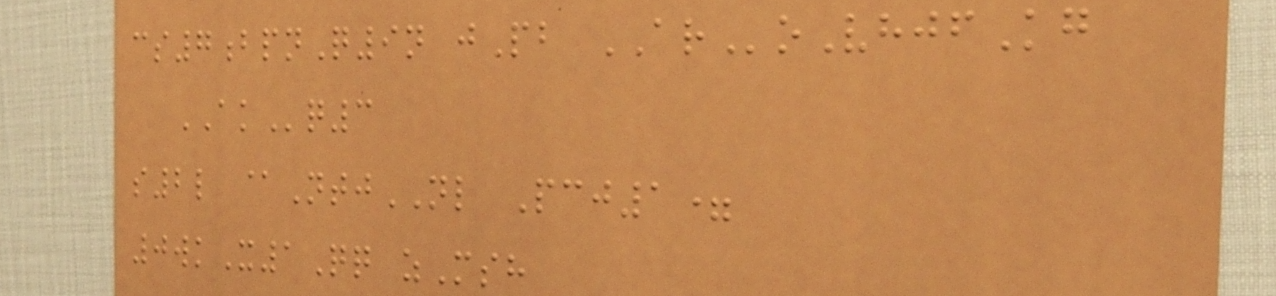cs7bpnQ9n jPb ARoVhjfKg
AKq3
s2l @NtjNL Pcj1=
0wkX1Qq zMsh
